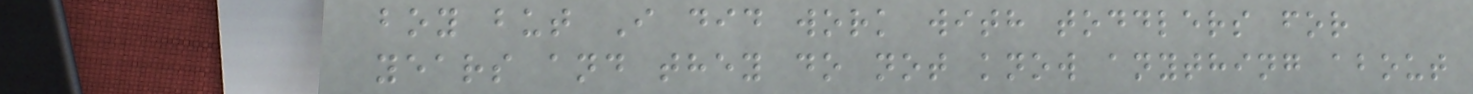boy but I did work with toddlers for
years and they do not know anything about
